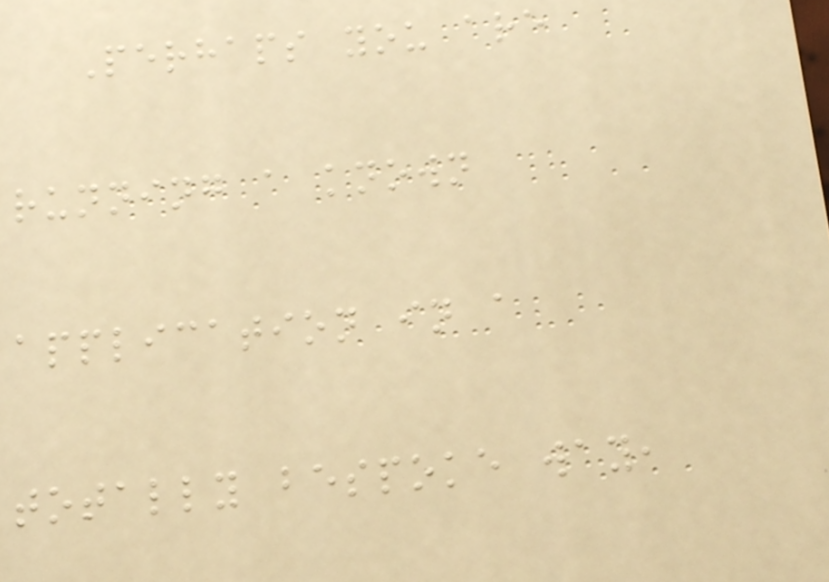Perhaps you are
running a known
application in a
totally bespoke way,
